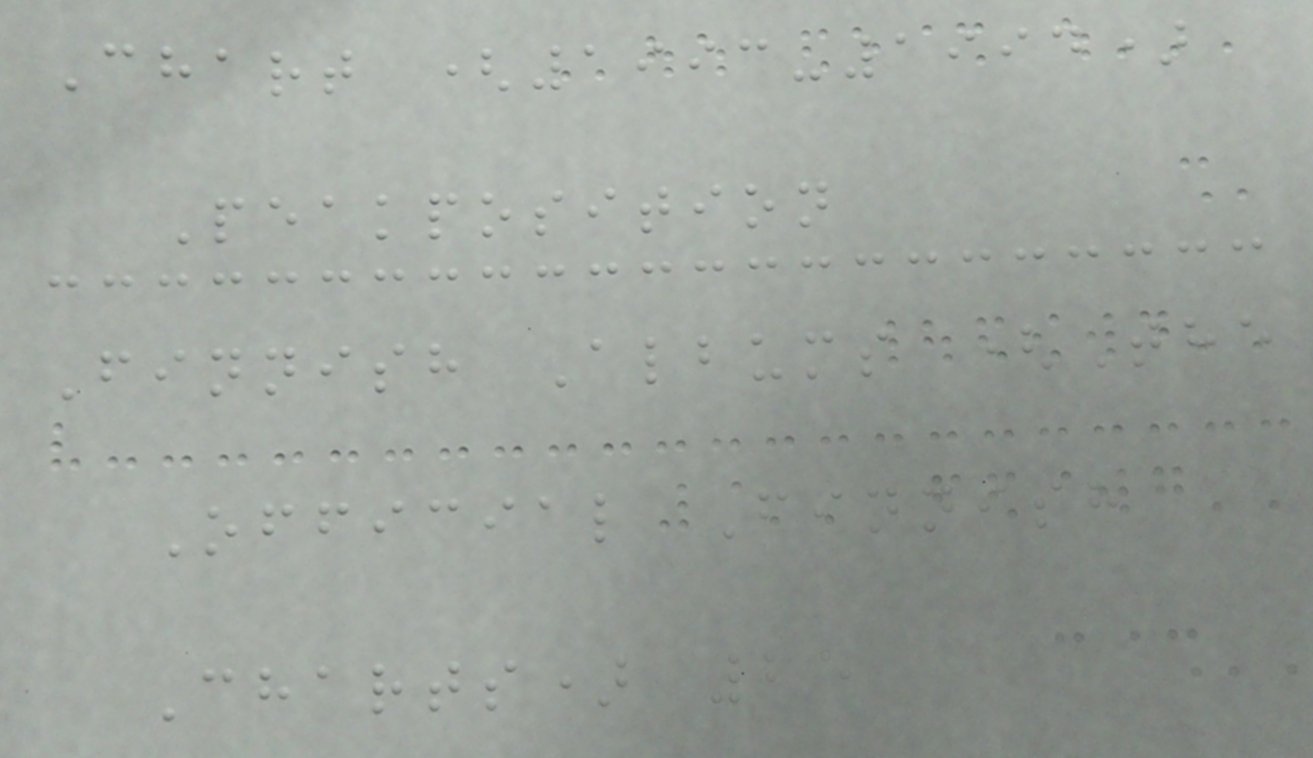Chart (1993-1994)
Peakposition
Finnish Albums (The
Official Finnish
Charts) 25
